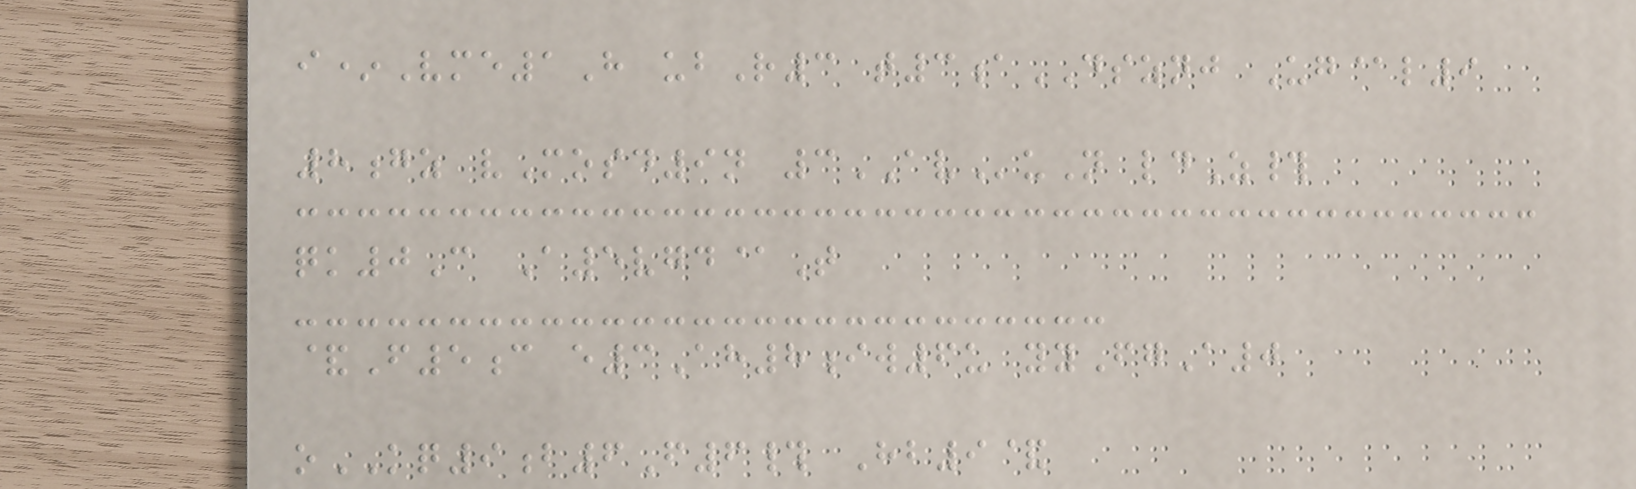i*Vme1H ubR3 t3aDSZNJ Ug@l9
8gz vMosd9n 3AVuN ldZ#
qk0C A5vgd@T
&F5c e3Ah8iw6u yyFgA0
oKQ9b6F6# Hb9&
